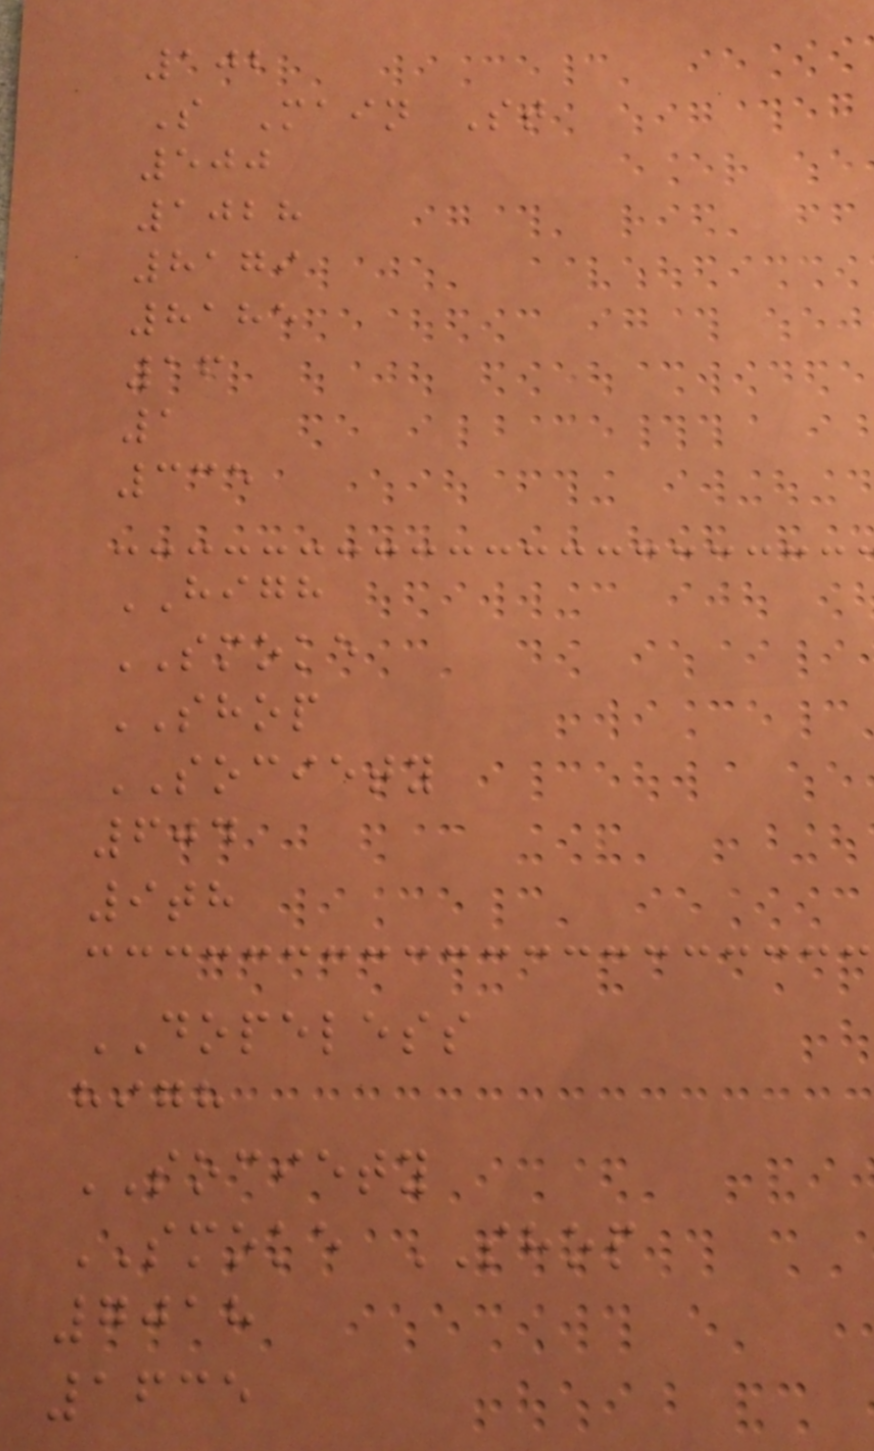102
S Main St
500
1028
8179
8185
16
1
335
HIGH
SMOKE
SHOP
SOCIETY
604
9th
DOPELESS
high
SOCIETY
SMOKE SHOP
7018
1635
